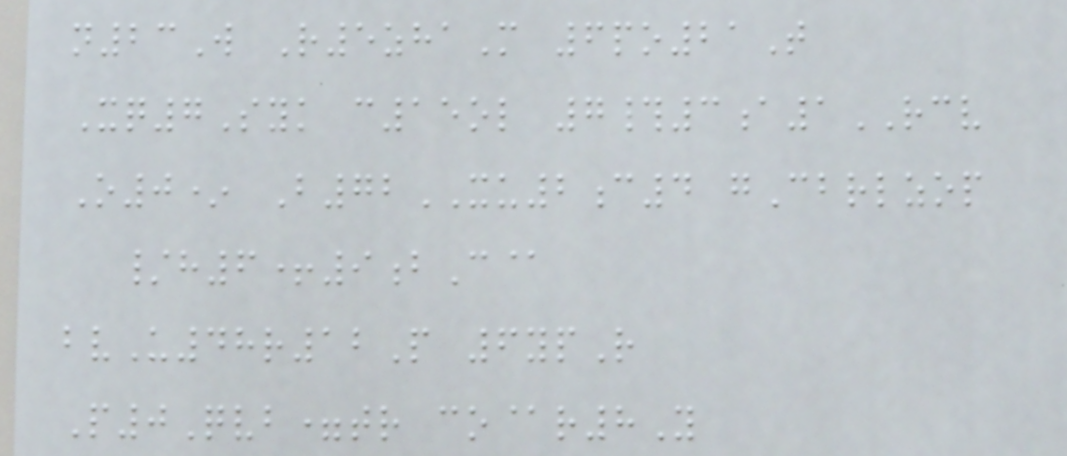n23W R5zhaM 6po21T
Xq7Syk c15ol 7#3a1RCV
O0* B72XU2c4 gCbrlzop
/h6+9bC@
bvU48r12P 6ypR
P0Qvb=tr co@r8Y
